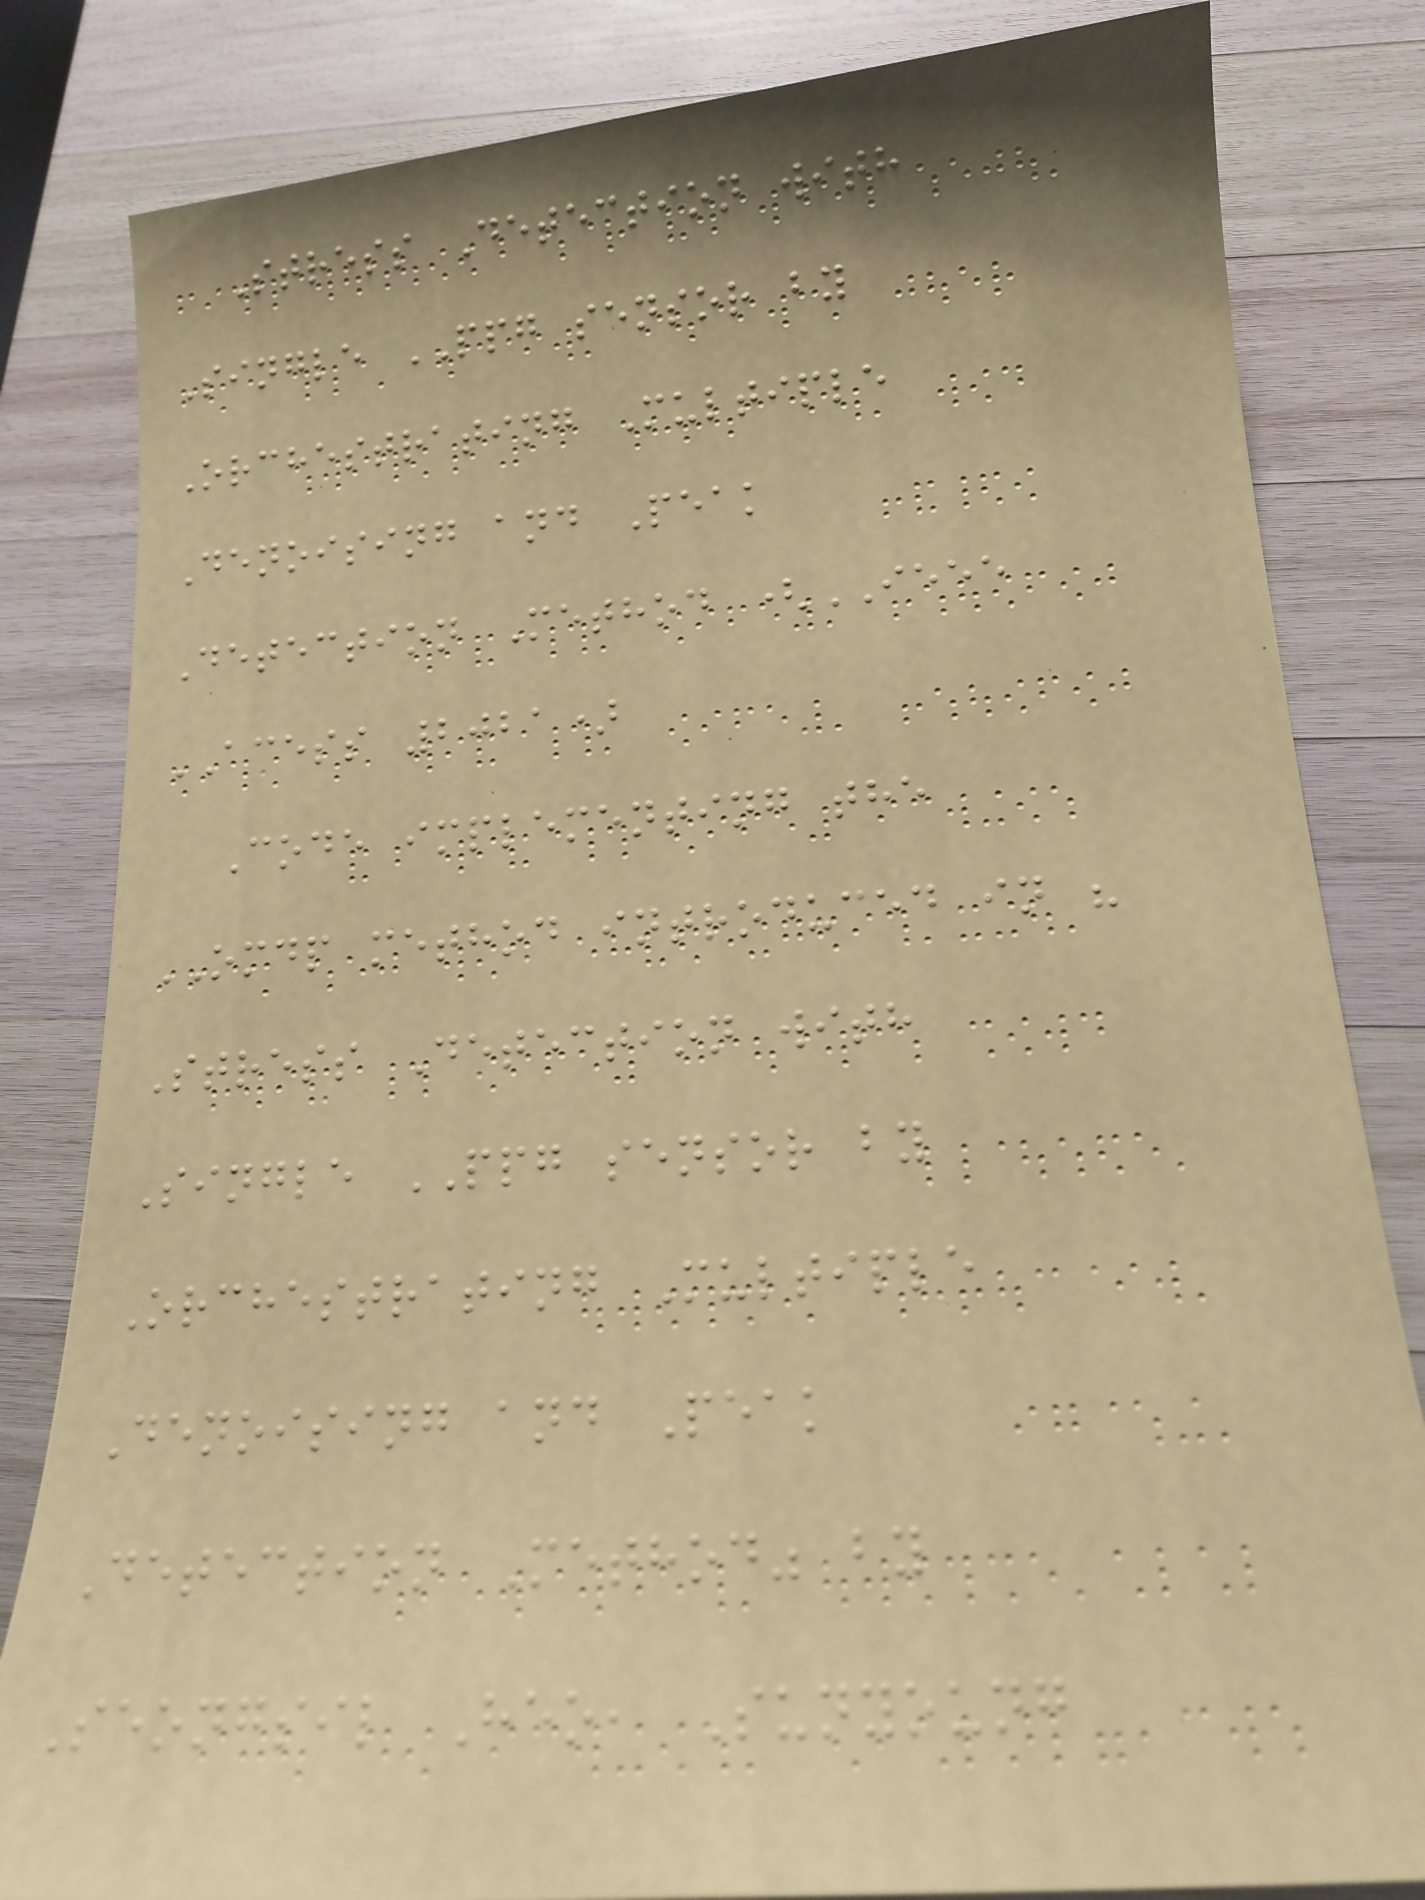Stress Detection with
Single PPG sensor by
Orchestrating Multiple
Denoising and Peak
Detection Method (IEEE
ACESS 2021)
Code implementing the
OMDP method introduced in "
Stress Detection with
Single PPG sensor by
Orchestrating Multiple
Denoising and Peak
Detection Method" by
Seongsil Heo, Sunyoung
